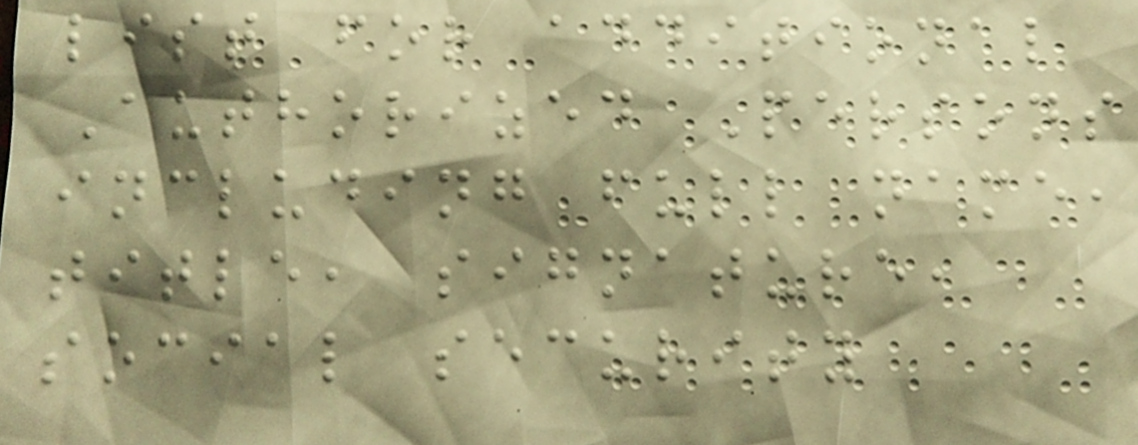list for additional
Authorized Persons
including full name,
title, signature,
social security
